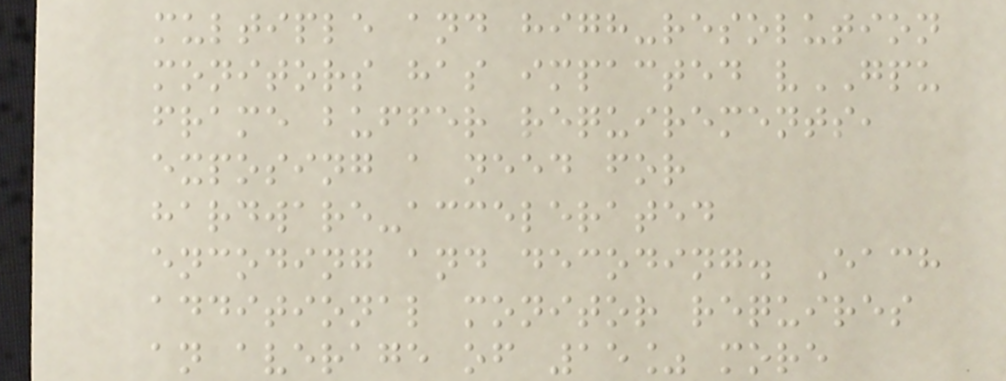multiple and high-resolution
monitors has impacted vGPU
frame buffer requirements,
exposing a need for
hardware-accelerated
encoding and decoding. Each
additional monitor requires
an average of 15% more
